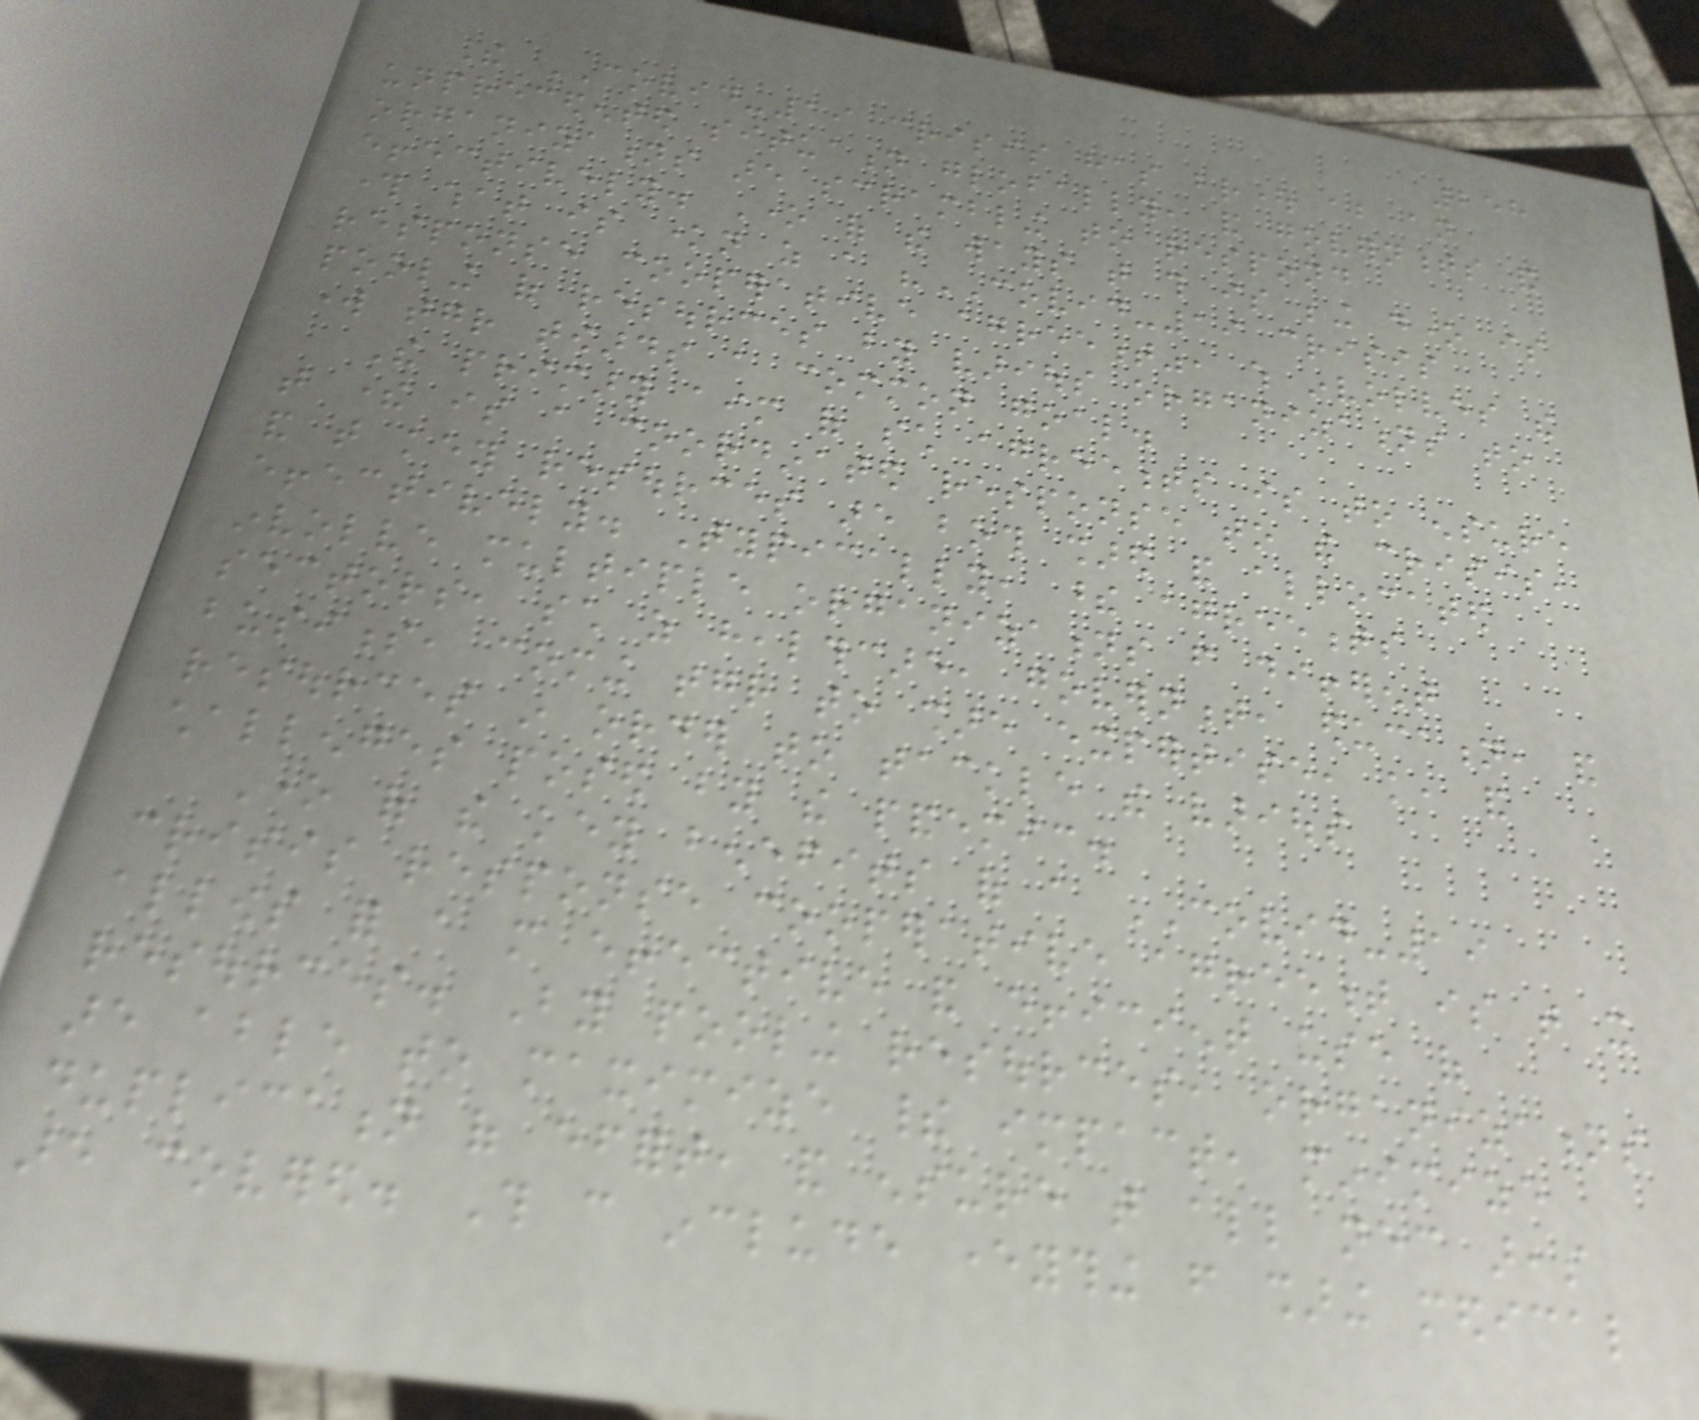258
The COVID-19 crisis has brought about an
unprecedented situation globally, and governments and
organizations are scrambling to respond
effectively. One of the ways that this is being done is
through what is known as a "COVID-19 crisis
response cooperative agreement", which involves the
pooling of resources by various organizations to
work together towards a common goal.
The primary aim of such agreements is to ensure
that there is a coordinated response to the crisis,
and that key resources are both shared and allocated
effectively. Typically, these agreements
involve multiple organizations from different
sectors, such as healthcare, government, education, and
business, coming together to share expertise, knowledge, and
resources in order to tackle the various
challenges posed by the pandemic.
One of the key benefits of a COVID-19
crisis response cooperative agreement is that it
allows for a more effective and efficient use of
resources. By pooling resources, organizations
are able to maximize their impact, minimize
duplication of effort, and ensure that all necessary areas
are covered. This can include everything from sharing medical
